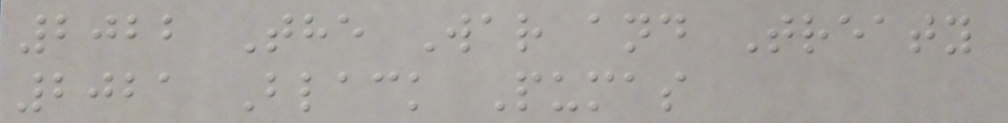2022 The War and Treaty
2021 Black Pumas
